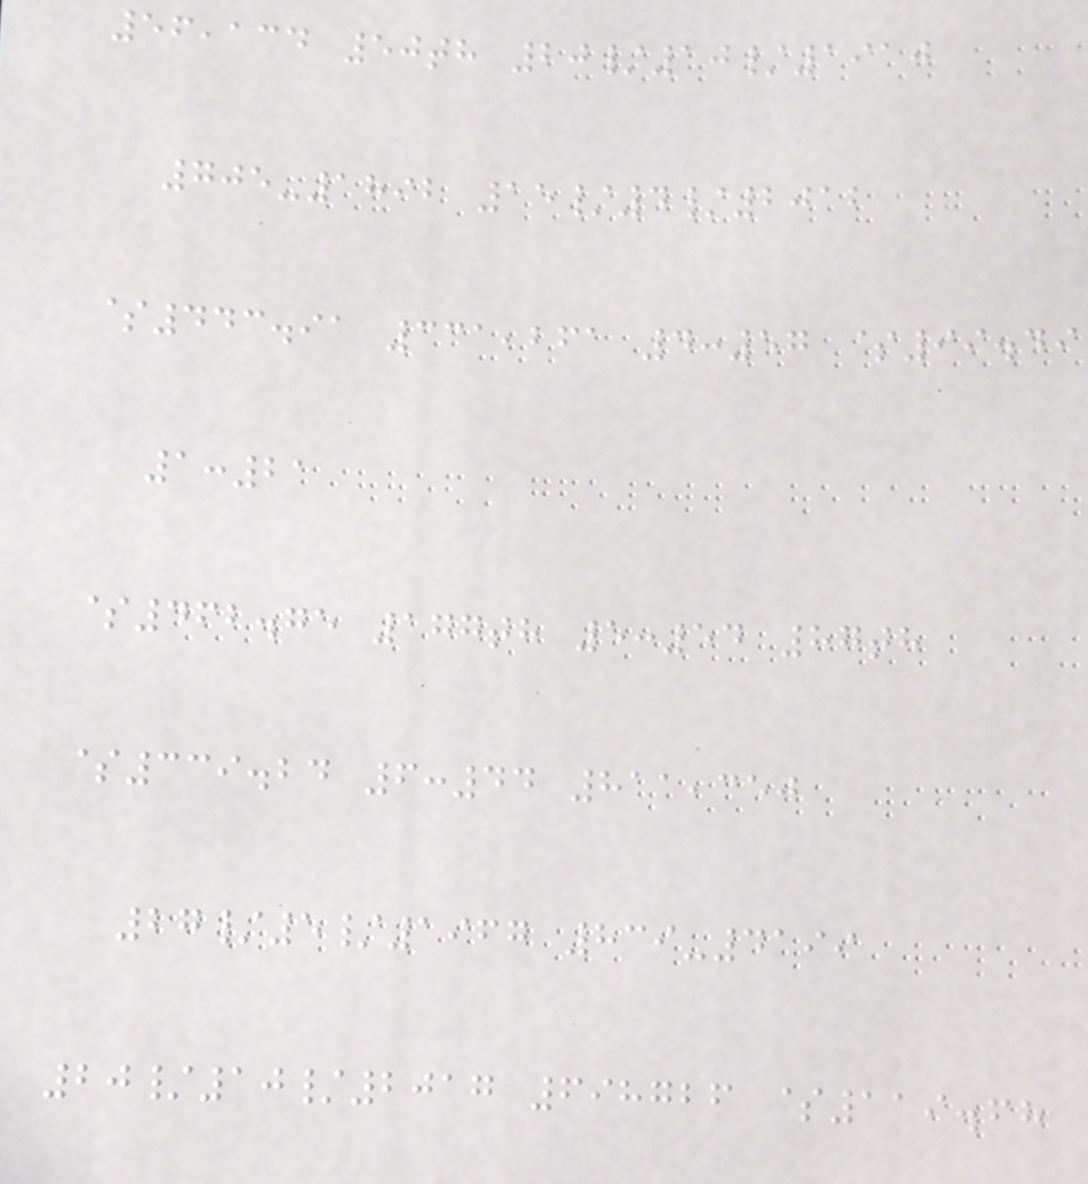56,134 50th 20/10/1910
705-1892 15/4/2012
$443.91 331,261 4:57 $99.49
1:21
$462.75 177th 5:54 87th
$339.24 6:44 811,350
27/5/1967 839-4199
20/10/2017 698726 $119.68
